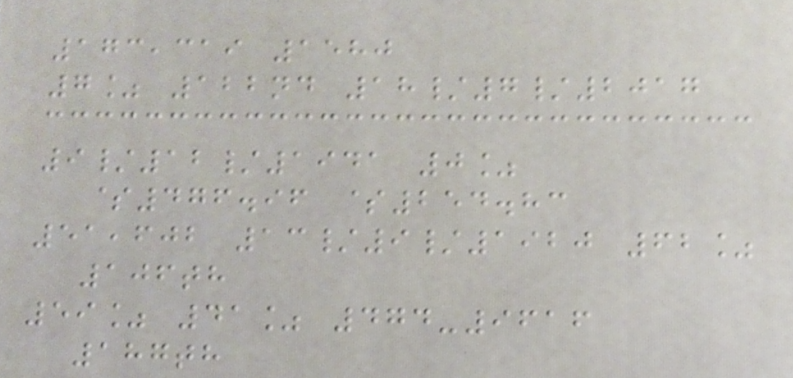173,319 1580
7% 122nd 18/7/2017
9/12/1941 0%
$476.96 $254.83
51,602 13/9/1920 62%
106th
59% 41% 474-9616
187th
